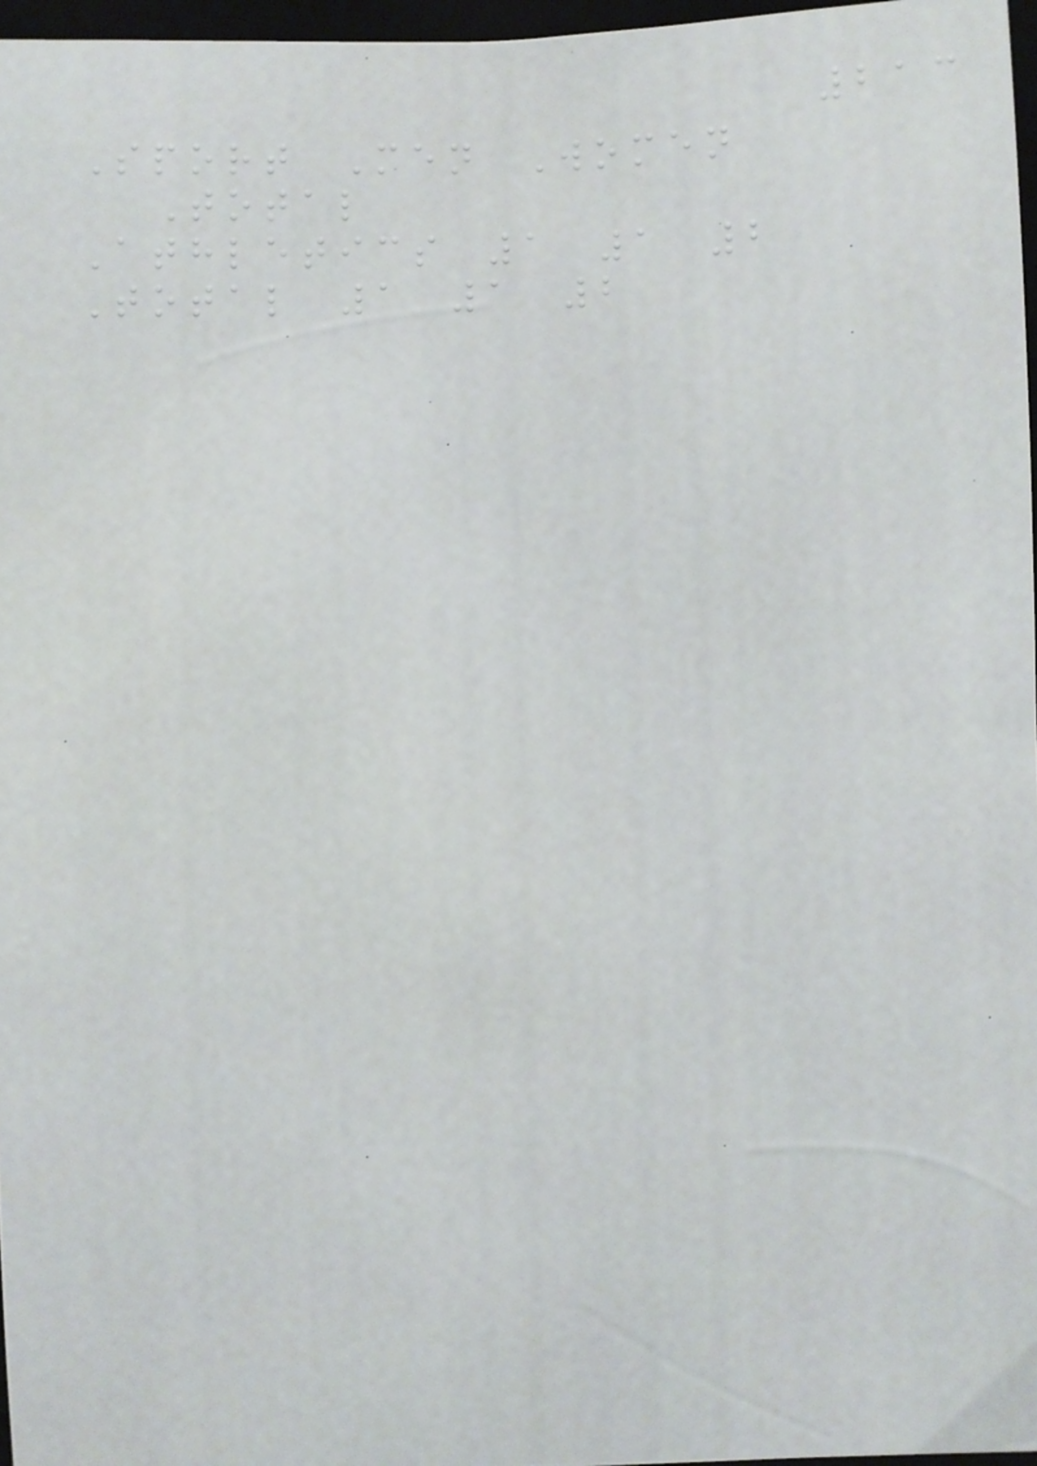213
Sport Men Women
Total
Athletics 1 1 2
Total 1 1 2
